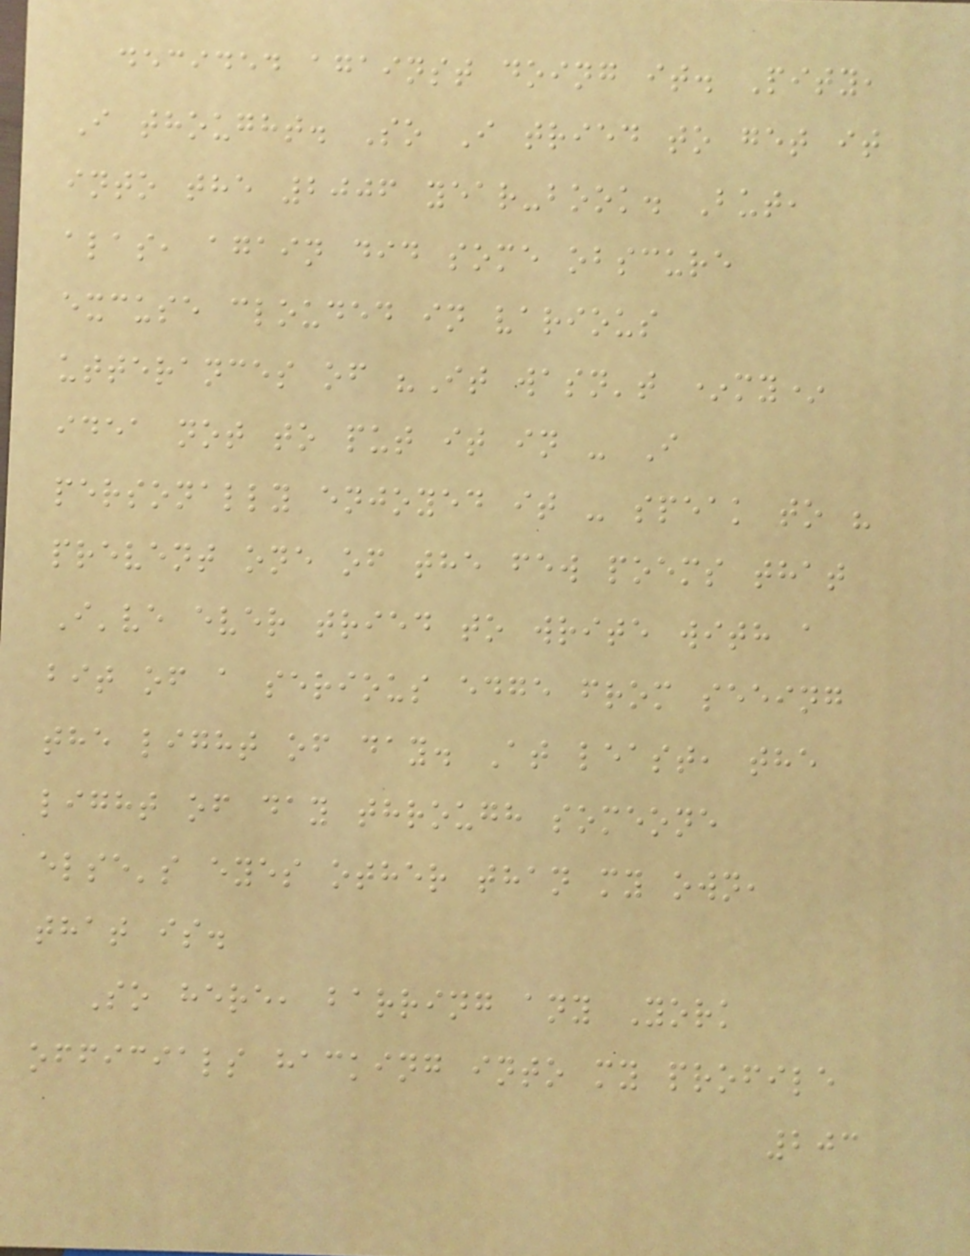decided against doing it. Pity,
I thought. So I tried to get it
into the 2006 year-book. But,
alas, again did some obscure
excuse clouded in various
utterances of "It wasn't *my*
idea not to put it in - I
personally enjoyed it - speak to "
prevent one of the few poems that
I've ever tried to write with a
bit of a serious edge from seeing
the light of day. At least, the
light of day through someone
else's eyes other than my own,
that is.
So here, barring any York
officials hacking into my profile
203
